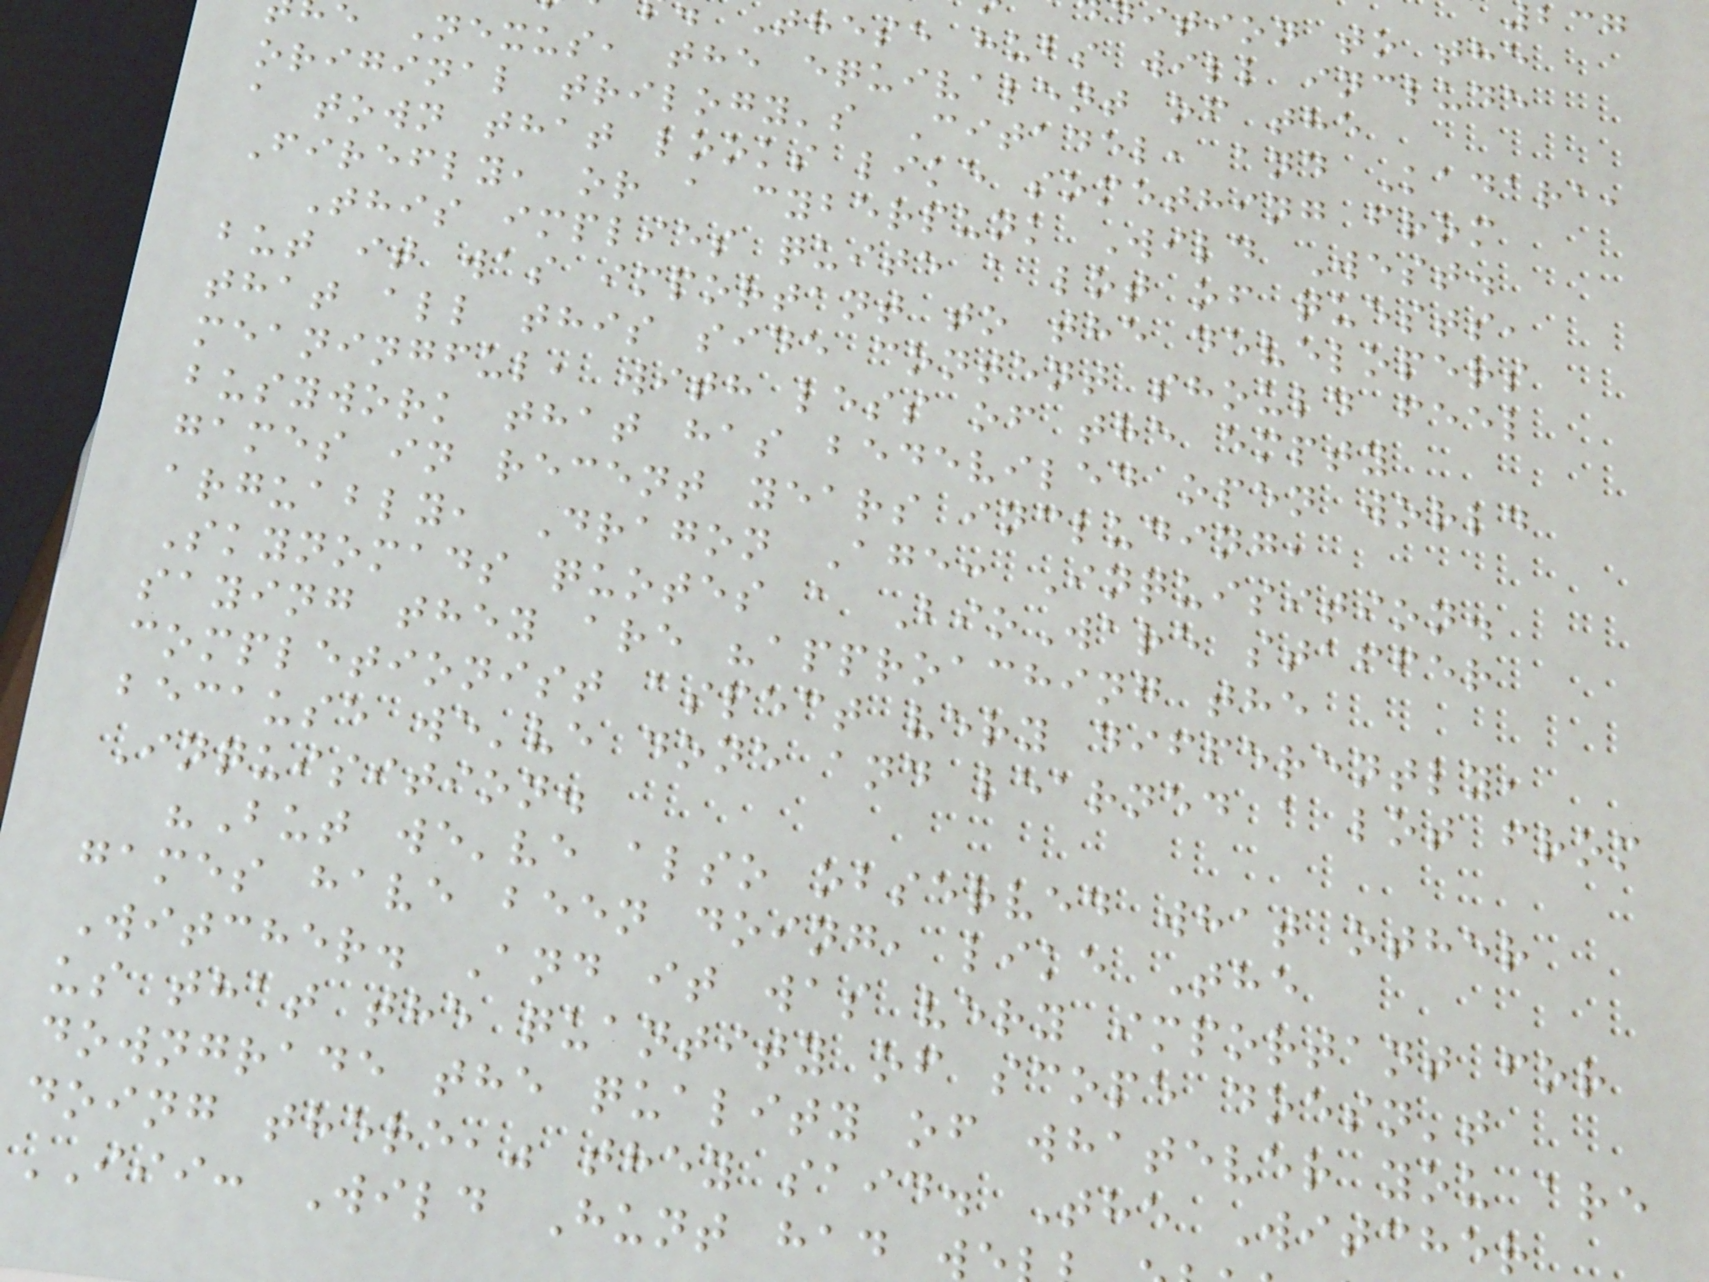237
ition to the
These hubs will include
e Nexus, the equivalent of the
original trilogy's Citadel, and Kadara,
a town that looks like something from
Firefly, or a cyberpunk Wild West.
This implies quite a lot of quests,
but it was important to the developers
that all this side content should feel
meaningful, with less of the empty
busywork that has bedeviled open world
games in recent years including,
arguably, Dragon Age: Inquisition.
Skynomads quotes a BioWare staffer
saying they are "approaching the
completionist aspect very differently,
because we've done and learned a lot from
Inquisition.
"But we've also observed what other
games have been doing, like The
Witcher. And it was very important for
us that the quantity of scope doesn't
downgrade the quality of whatever you are
doing there," they said. The Witcher
III: Wild Hunt had w
